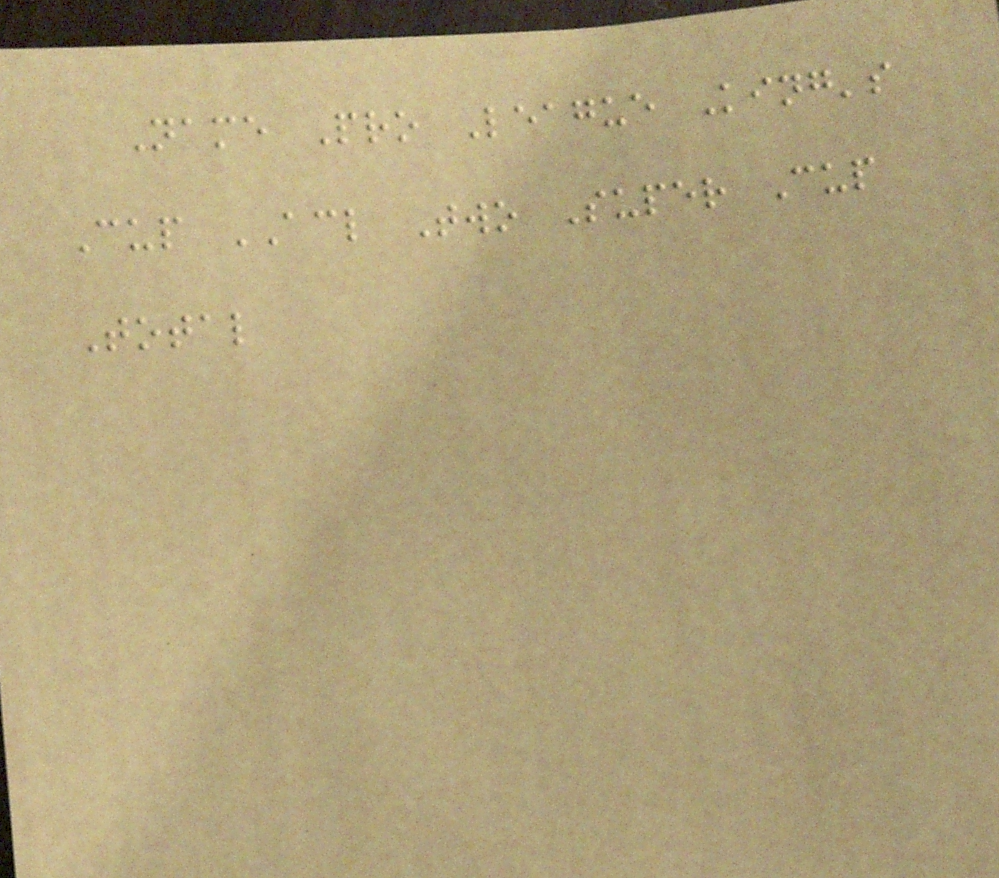Name Pro League King's
Cup ACL Two Super Cup
Total
